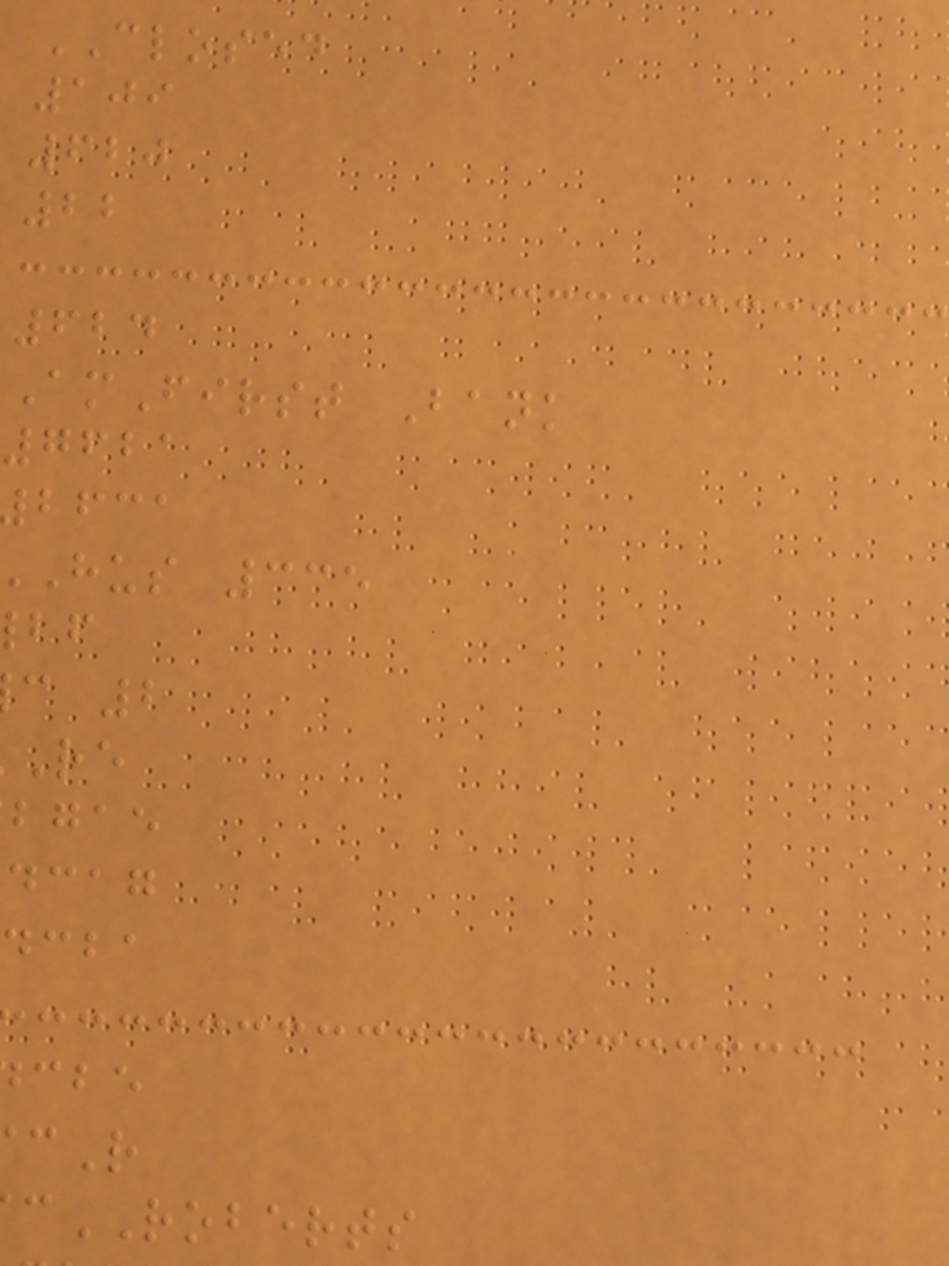CLOSED
109
620
22
624
AmFirst Bank
7621
bfca
hus 335
c 2
bgae
dcag
dcba
cROBERTS
